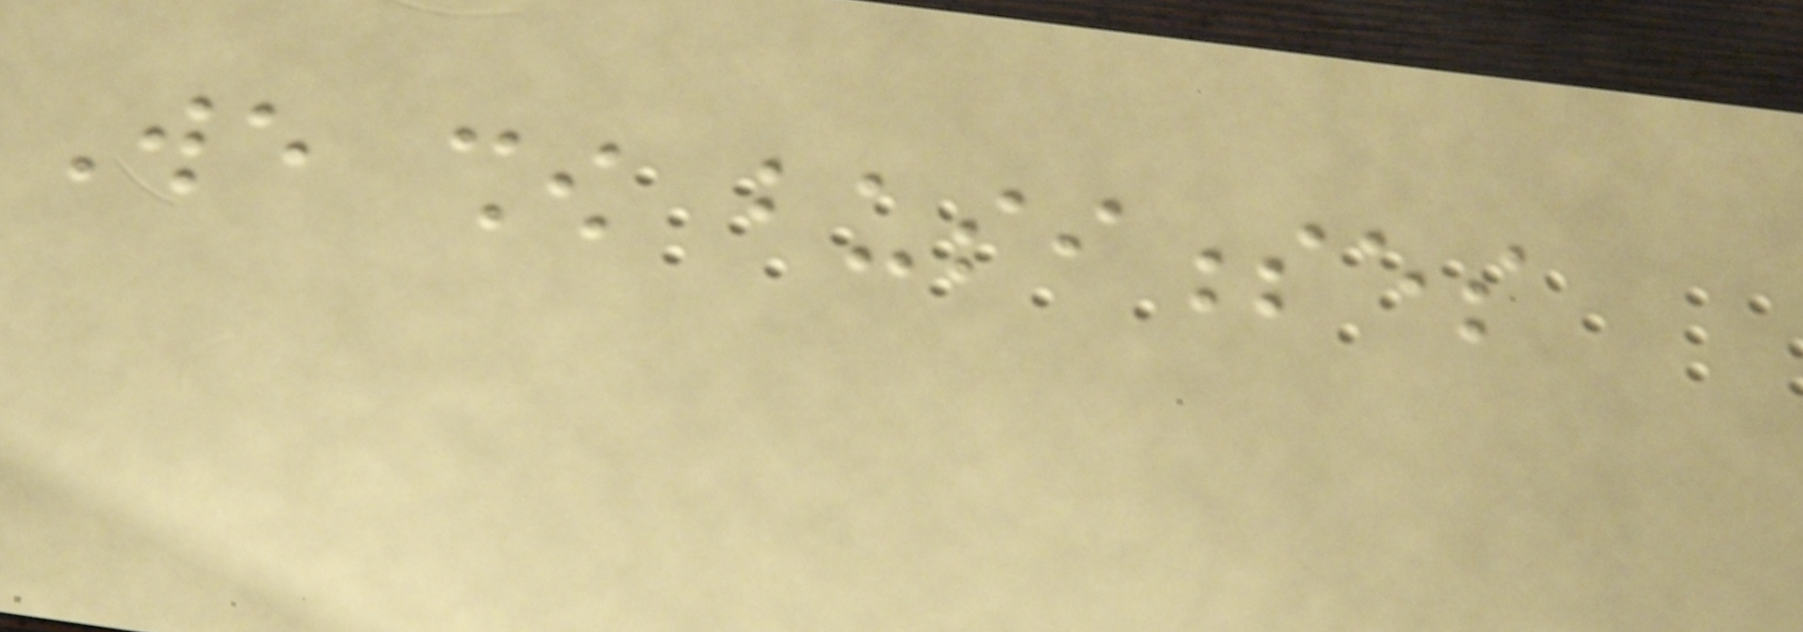We show businesses
